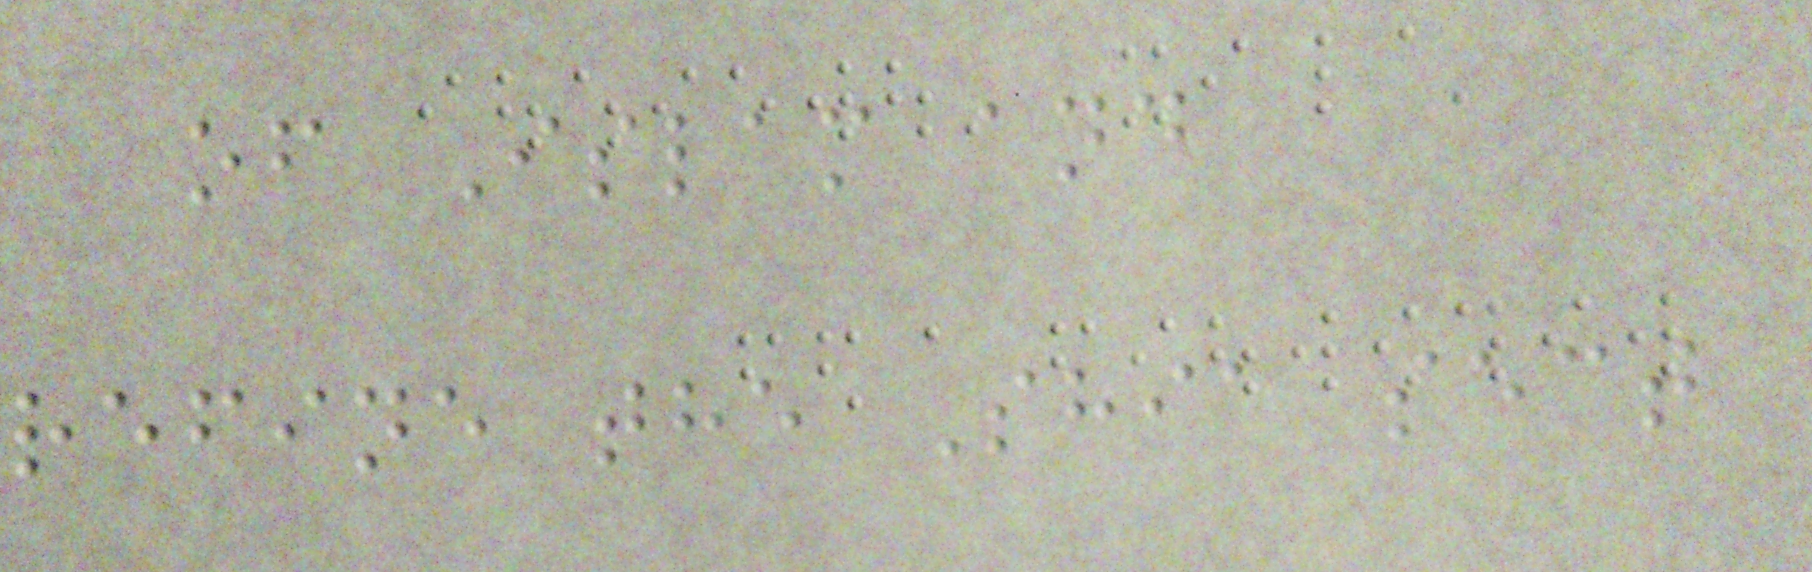of Islam and
refine the Shia sect
